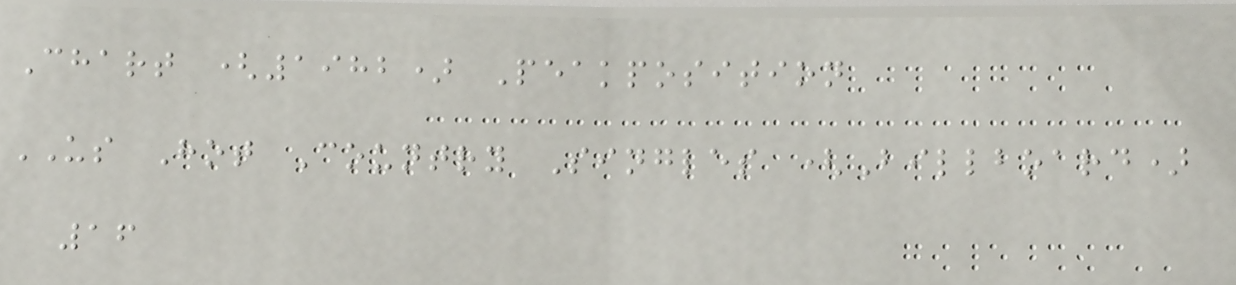Chart (1982) Peakposition
US Hot Country Singles (Billboard)
16
